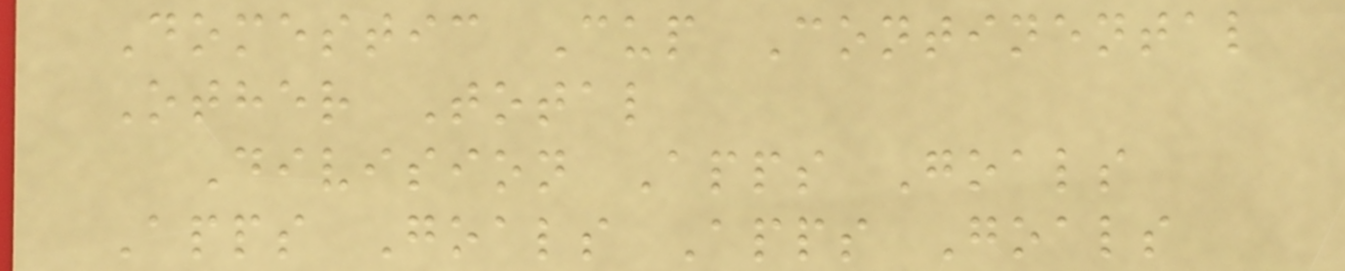Domestic Cup Continental
Other Total
Division Apps Goals
Apps Goals Apps Goals
